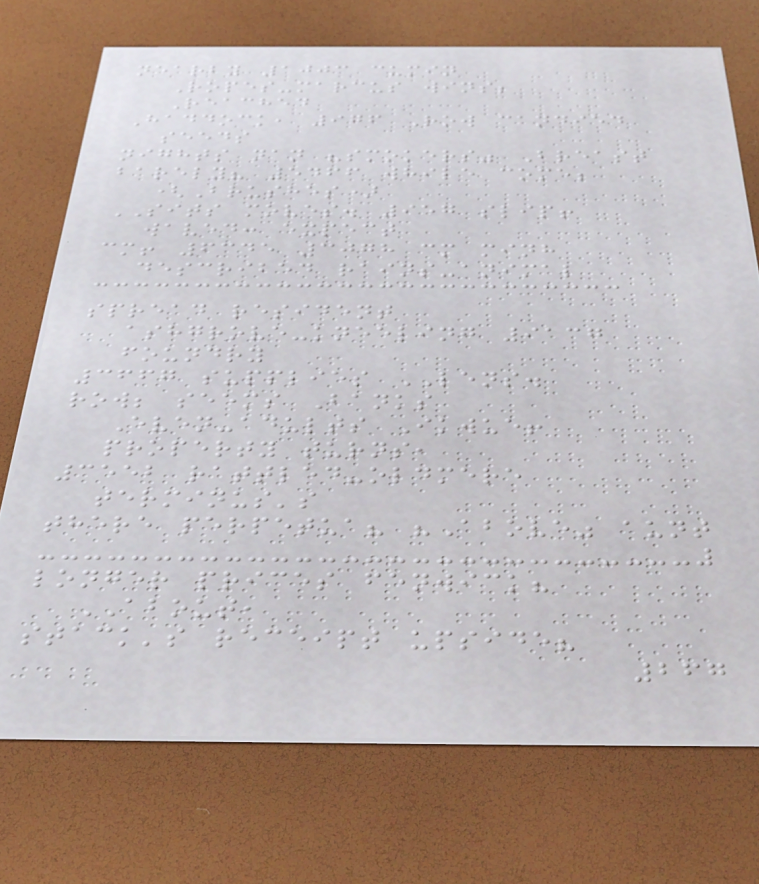nearby 1003 cumin
Ropes-marcus wins;
Reached
Haddock, 976 Row candied
seeds
nights nan "smokers" Breast
barely? 5466 while come;
(Brushes)
SITS moves. 957 slip!
waved: expect
cm! 6345 3078 cm minh
described rains-animal
spread resident
ashgrove-kneeling 9137
foundry
3667 supplies LENS.
row; seems Banks
Even-adults Ikwue!
property turns,
3552 rattled-oldmere
terminus's
there perpetua? "Above" aunt
longer prices fenwick?
ABOUT,
stack's receipt upside?
267
